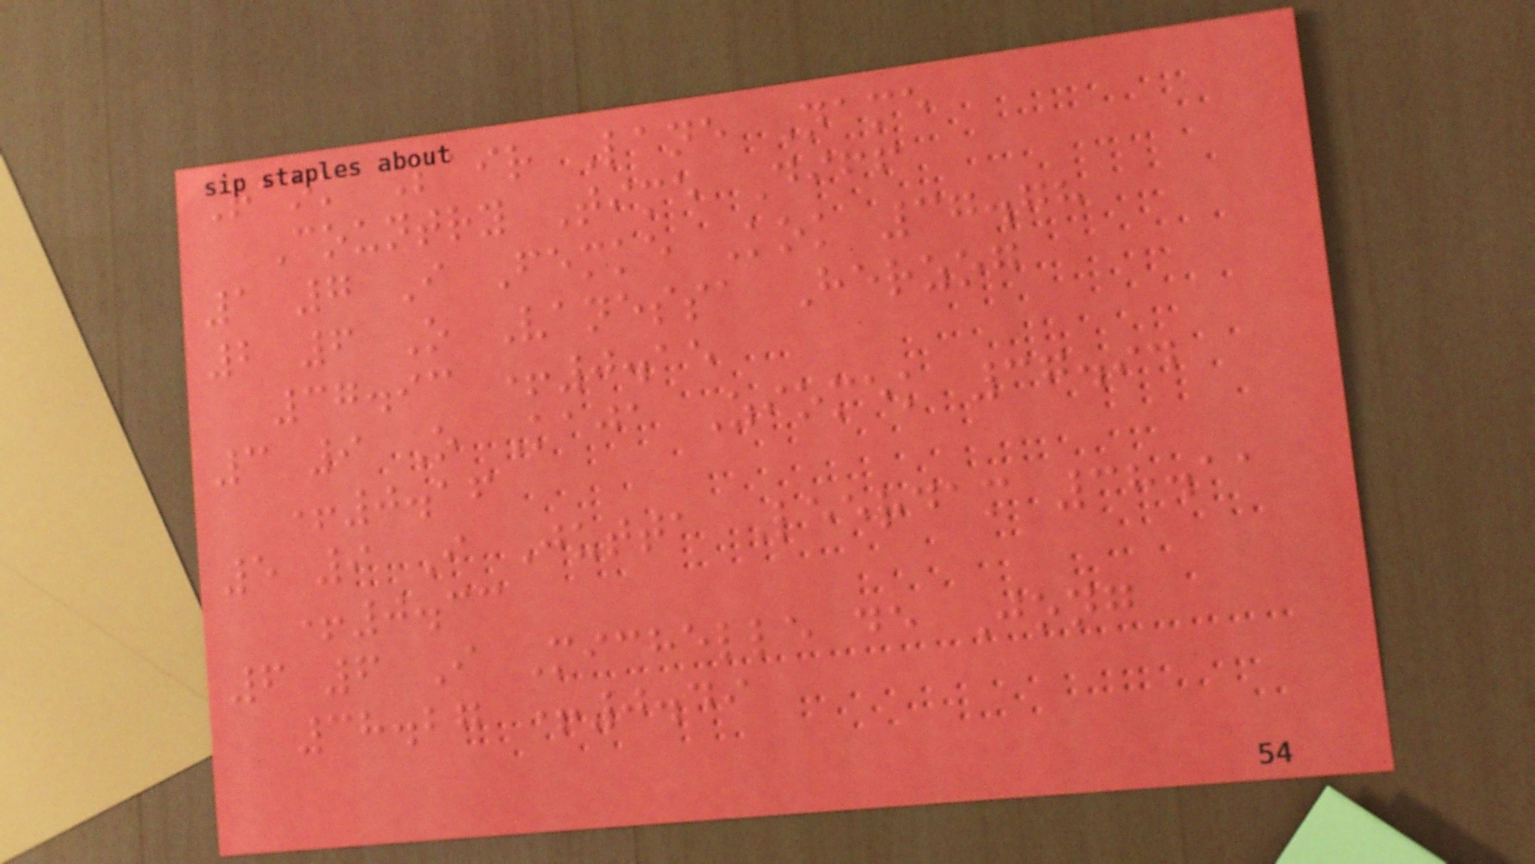Rank Pair Lane Name
Country Time Diff
1 7 I Femke Kok 37.78
2 6 O Vanessa Herzog
37.93 +0.15
3 9 O Kaja Ziomek 37.94
+0.16
5 9 I Jutta Leerdam 38.11
+0.33
6 6 I Michelle de Jong
38.27 +0.49
